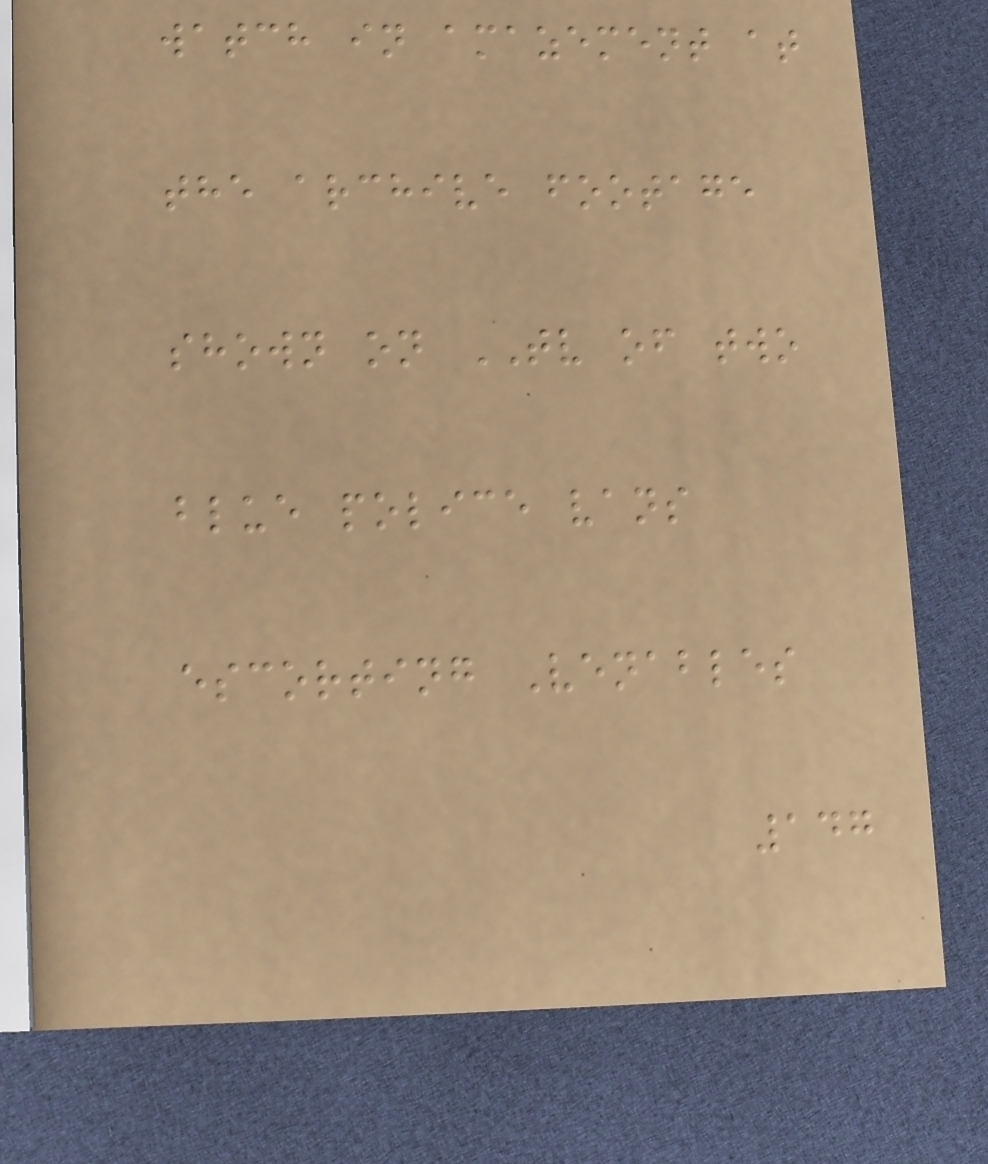watch in amazement at
the archive footage
shown on TV of two
blue police vans
escorting Venables
147
